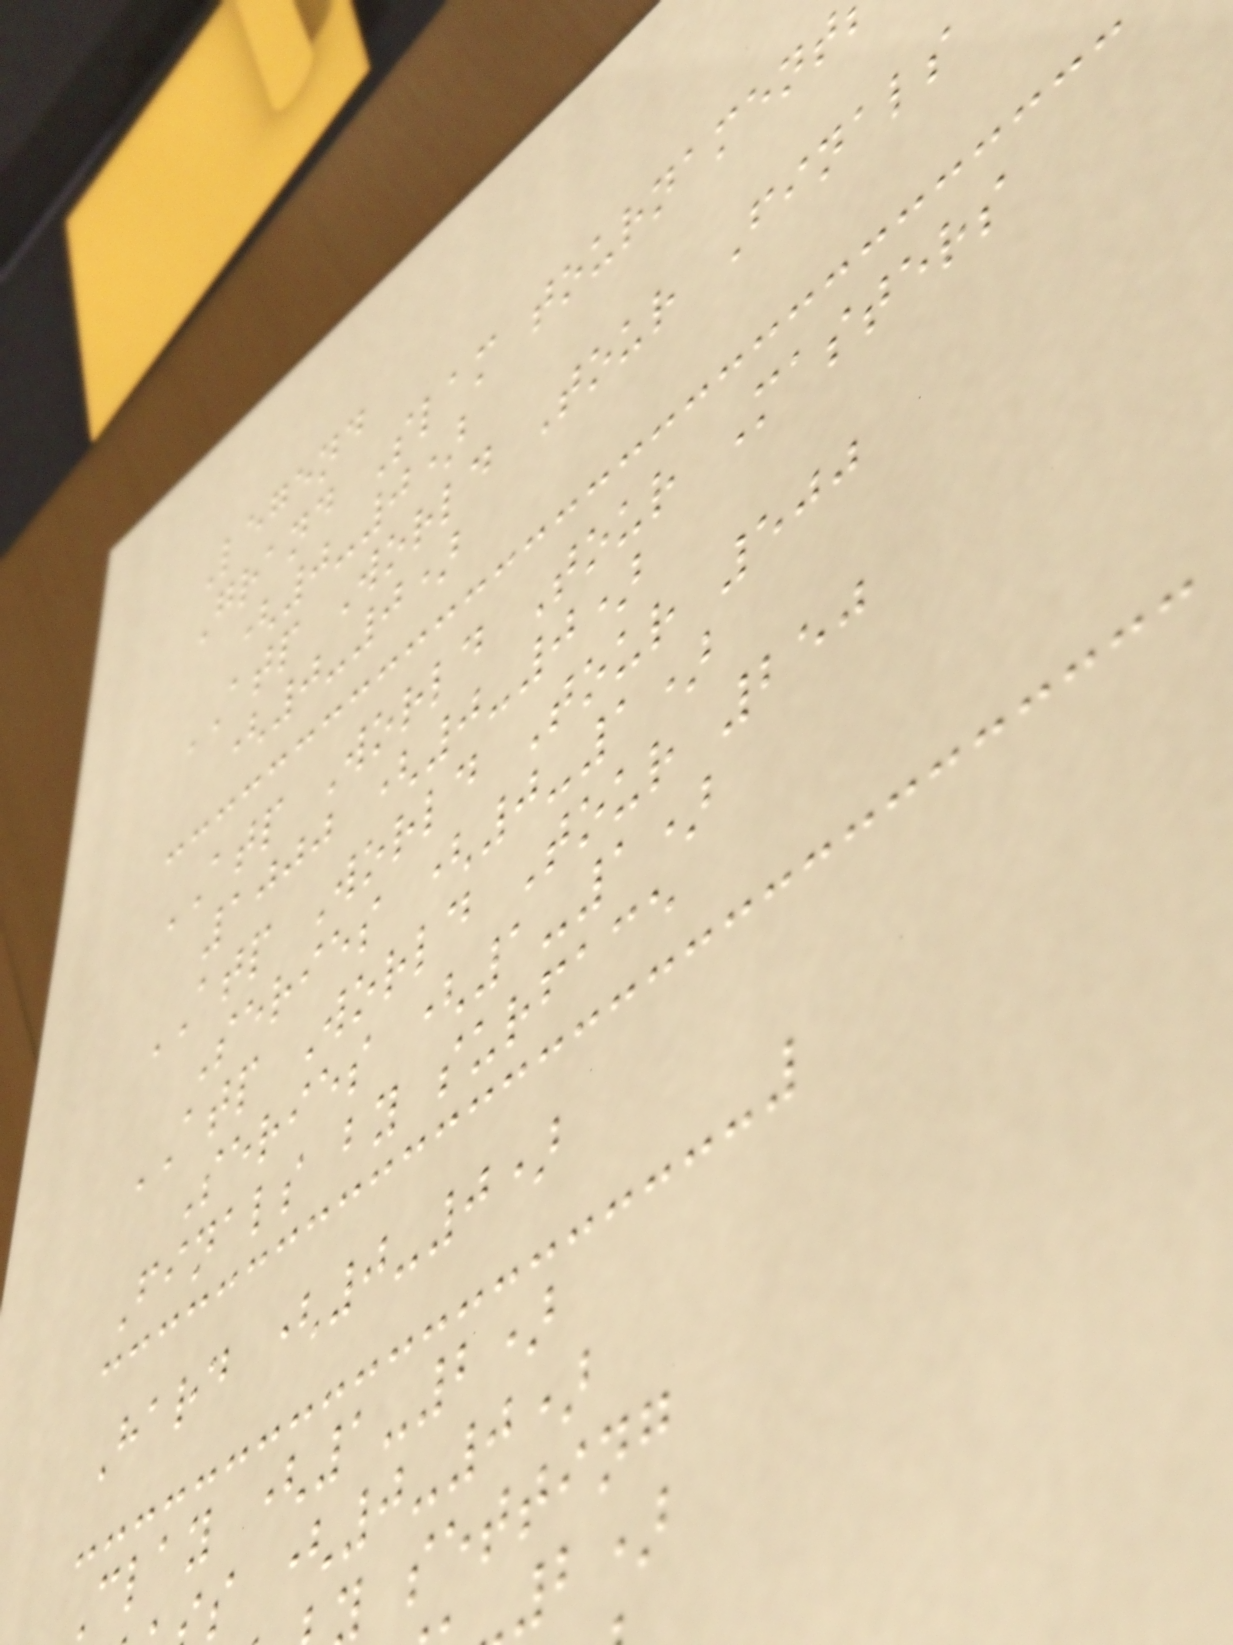Legend
Grand Slam tournament
(0-0)
ATP World Tour Finals
(0-0)
ATP World Tour Masters
1000 (0-0)
ATP World Tour 500
Series (0-1)
ATP World Tour 250
Series (1-1)
Finals by surface
Hard (0-0)
clay (1-2)
s (0-0)
setting
